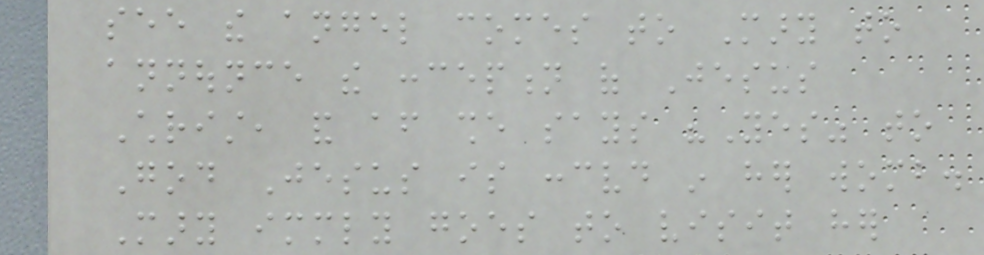see the angel comes to Mary to
announce the conception of Jesus
Christ, and after she says "Yes" to
God Jesus is conceived in her womb.
Mary immediately goes to visit her
